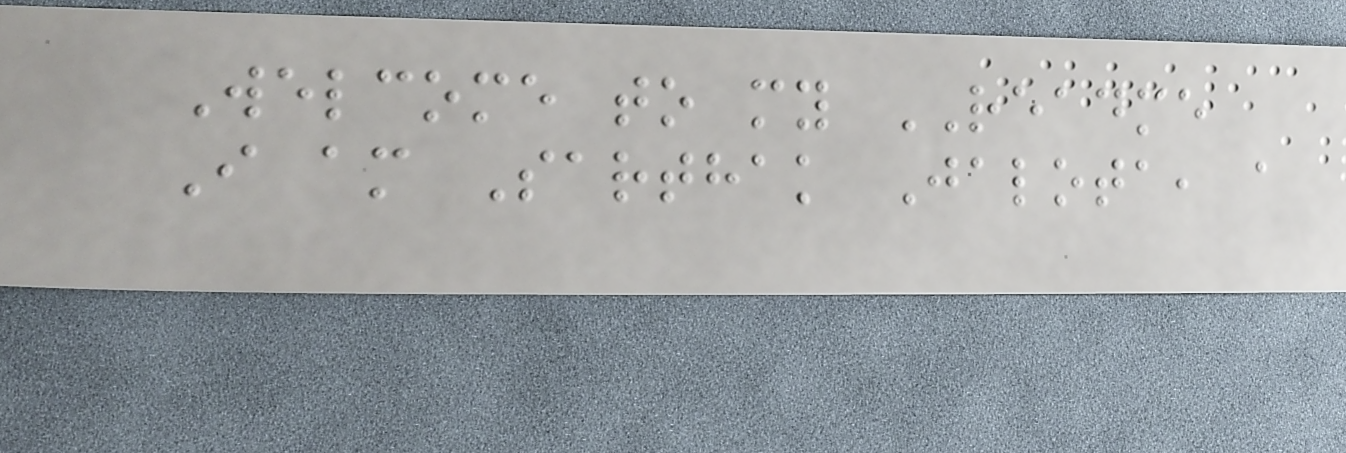Welcome to my README
I am Sarthak Jalota, a
